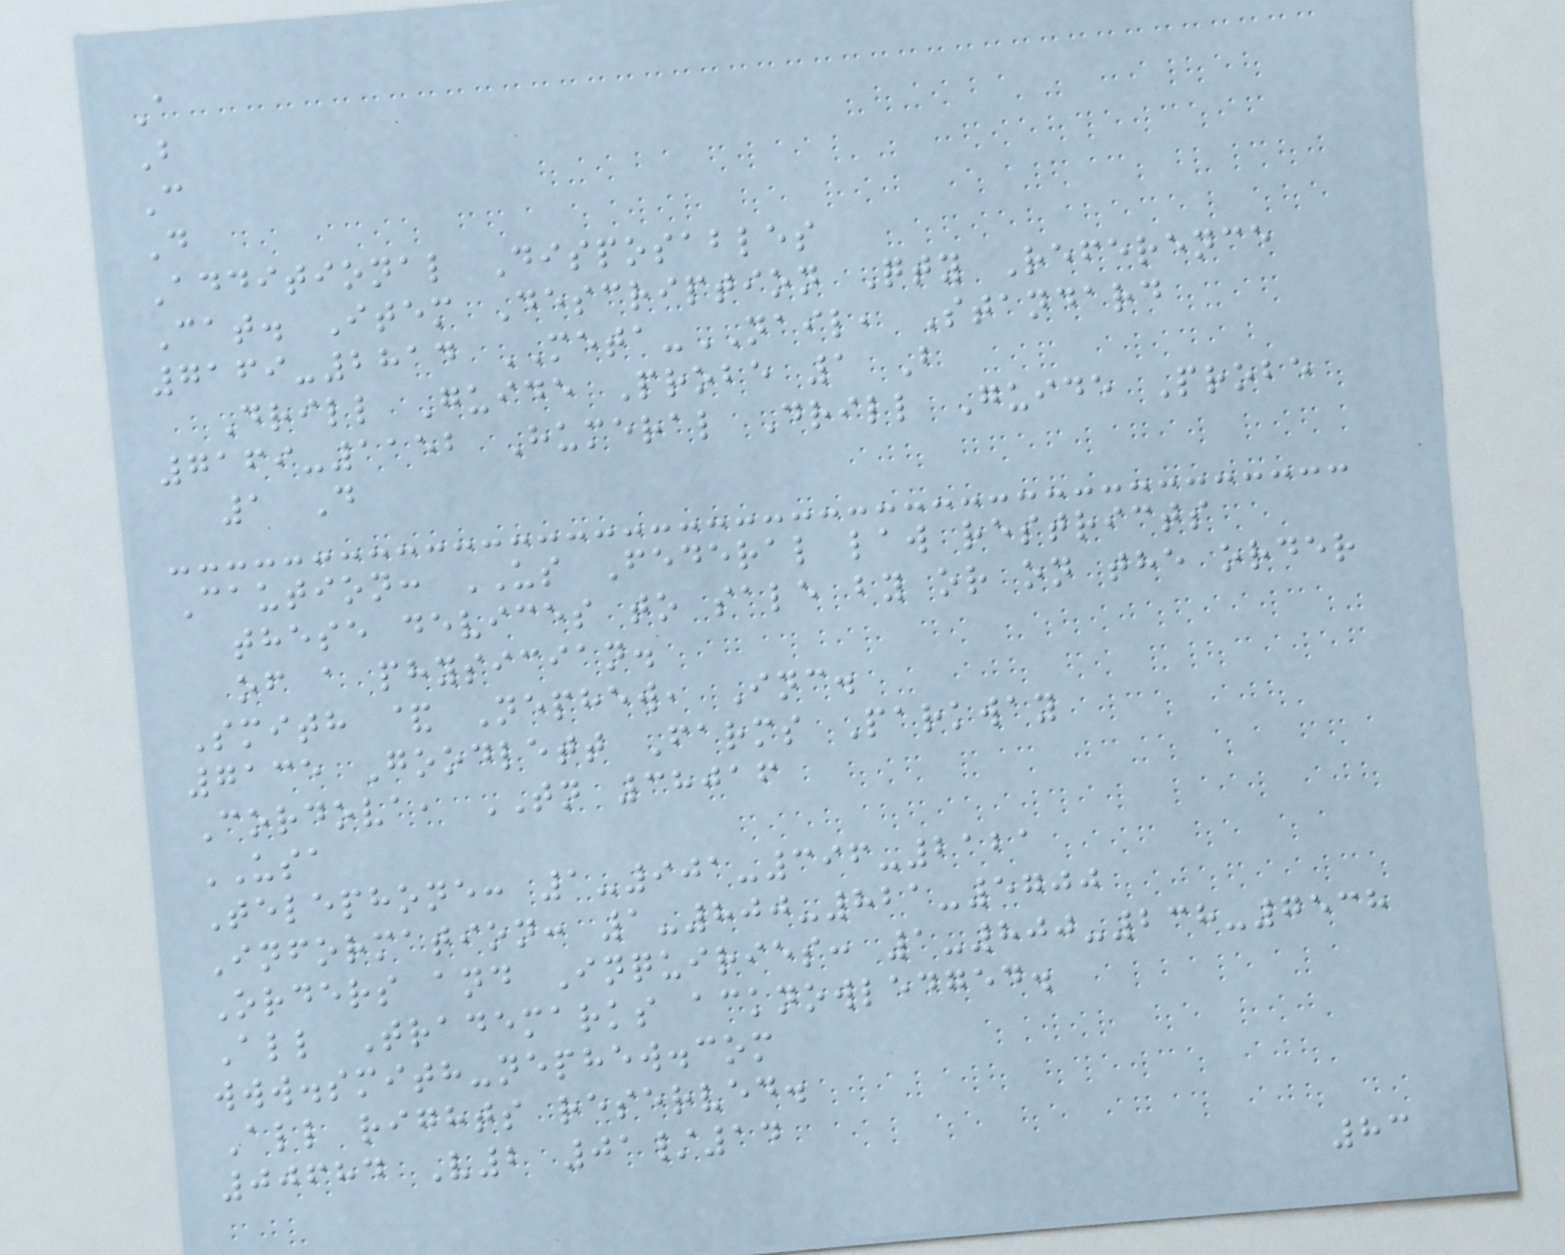A
B
C
D
Additional Disposables
Cat. Item Description Qty Reference
7169-2814 META-NAIL, Standard
Drill Guide Probe 1 B
7169-1152 Humeral Drill Guide Probe
1 D
Caution: US Federal law restricts
these devices to sale by or on the order
of a physician.
Smith & Nephew, Inc.
7135 Goodlett Farms Parkway
Cordova, TN 38016
USA
Telephone: 1-901-396-2121
Information: 1-800-821-5700
Orders and Inquiries: 1-800-238-7538
All Trademarks acknowledged.
www.smith-nephew.com
All rights reserved.
00684 V2 01/14
83
